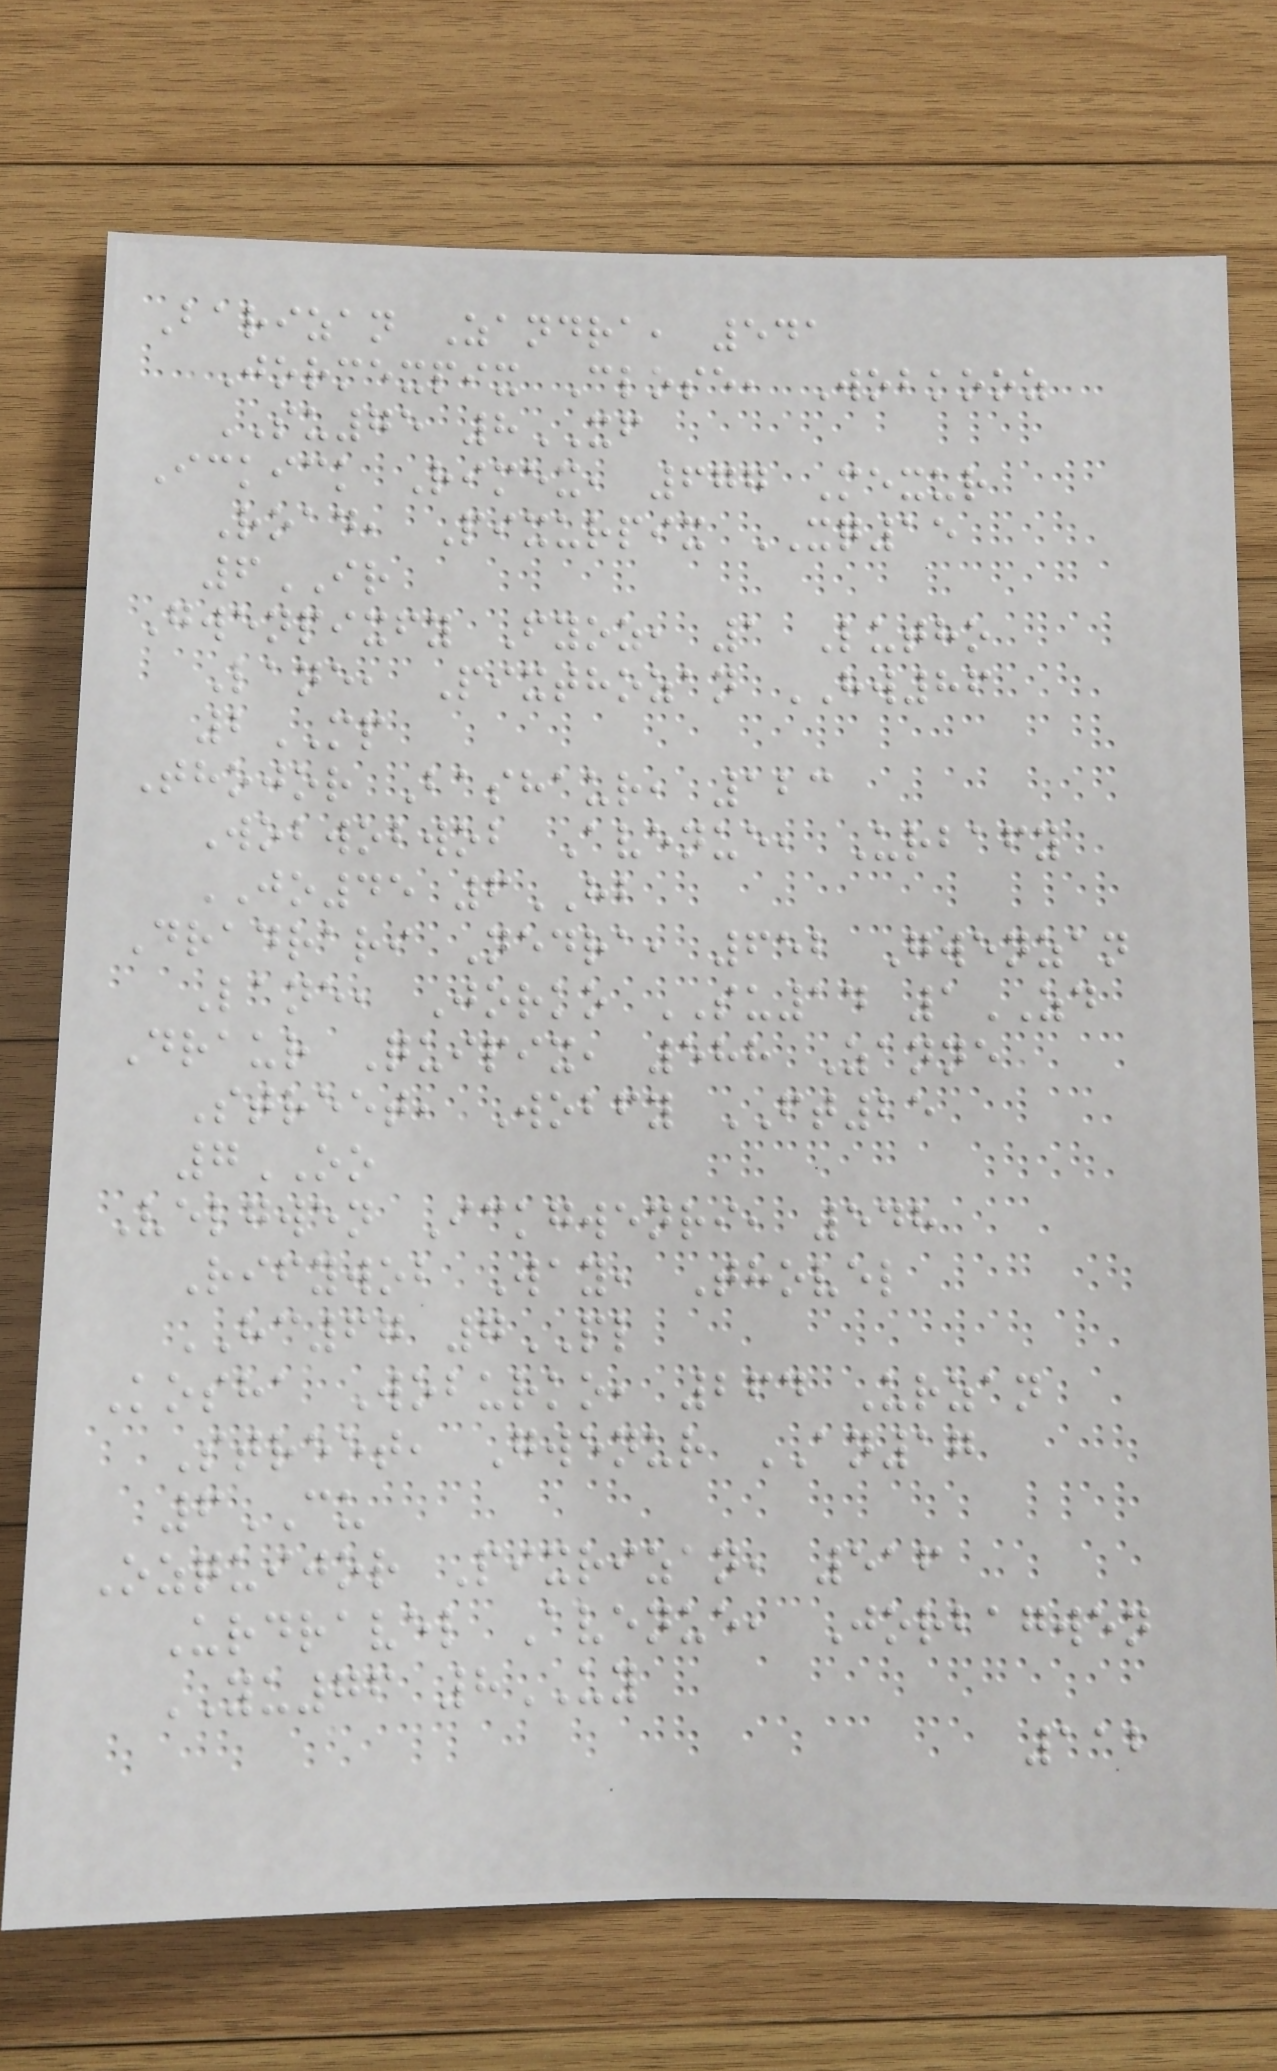Barizan Zandra, 541
Jormexpix Close, Wobkooz
SU75 8XF
Ickick Rimex, 677 Mexur
Road, Pixurpix XQ15
6IR
Gwenpixfy Fyoz, 1 Lutho
Lane, Pixthozan HW86
2MP
Thojor Bashaur, 123
Wobwobwob Avenue, Urbafy
JO45 6HB
Dradrari Nedra, 652 Gwenzan
Lane, Jorko SU14 1ZD
Draur Quipix, 588 Zanne
Street, Wobfy FT25
7OO
Velgwen Ickgwenri, 548
Rifywob Way, Thovel
HC67 7PL
Kosha Woburko, 264 Urzan
Street, Gwenur AN17
6CU
Ozquijor Pixrizan, 516
Urdravel Avenue, Jorbagwen
YU76 8UY
112
